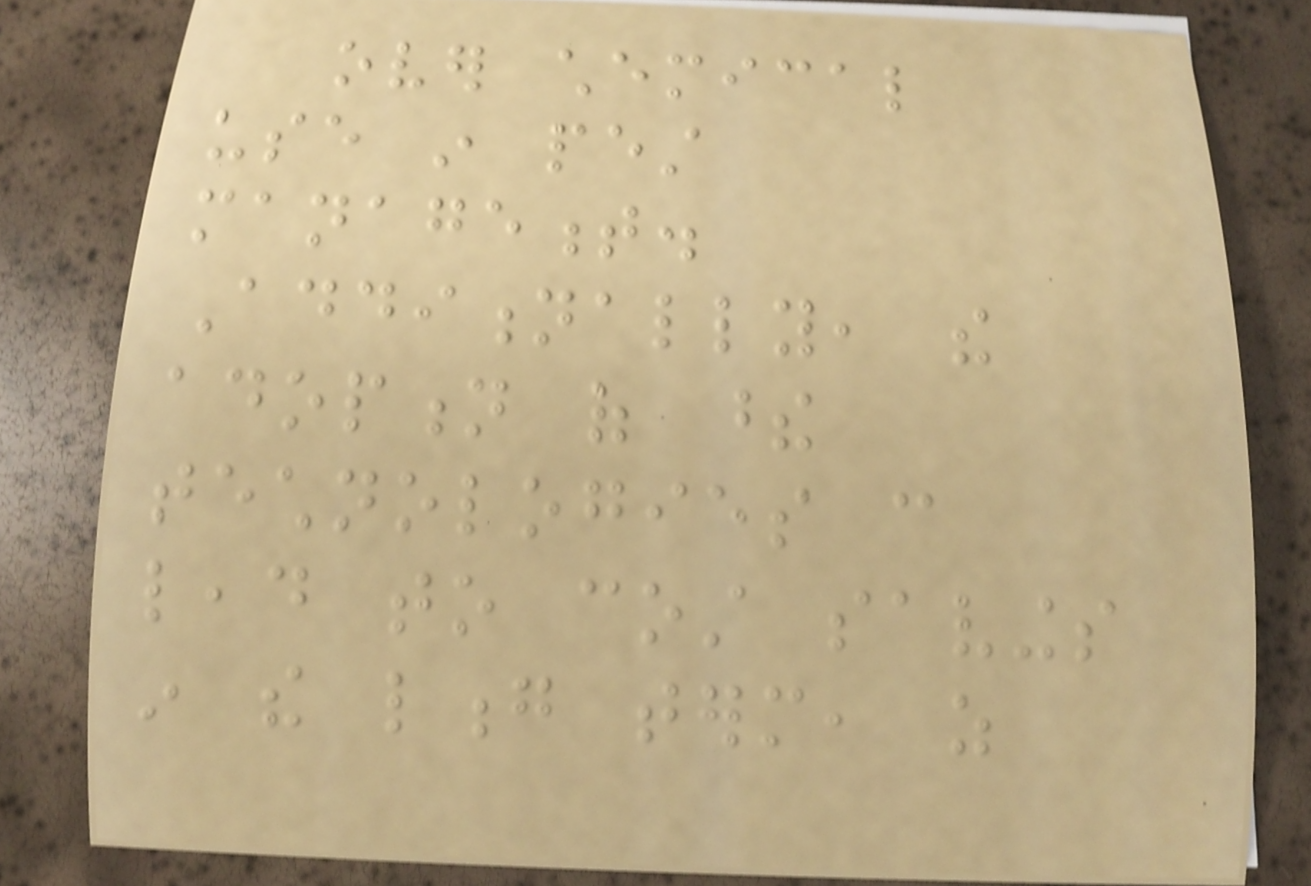over chemical
use in pest
management.
Additionally, the
adoption of these
technologies can
lead to cost savings
in the long term, as
